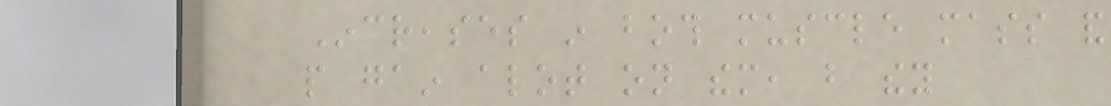Increases in both muscle mass and
people gain alot on them, but they
